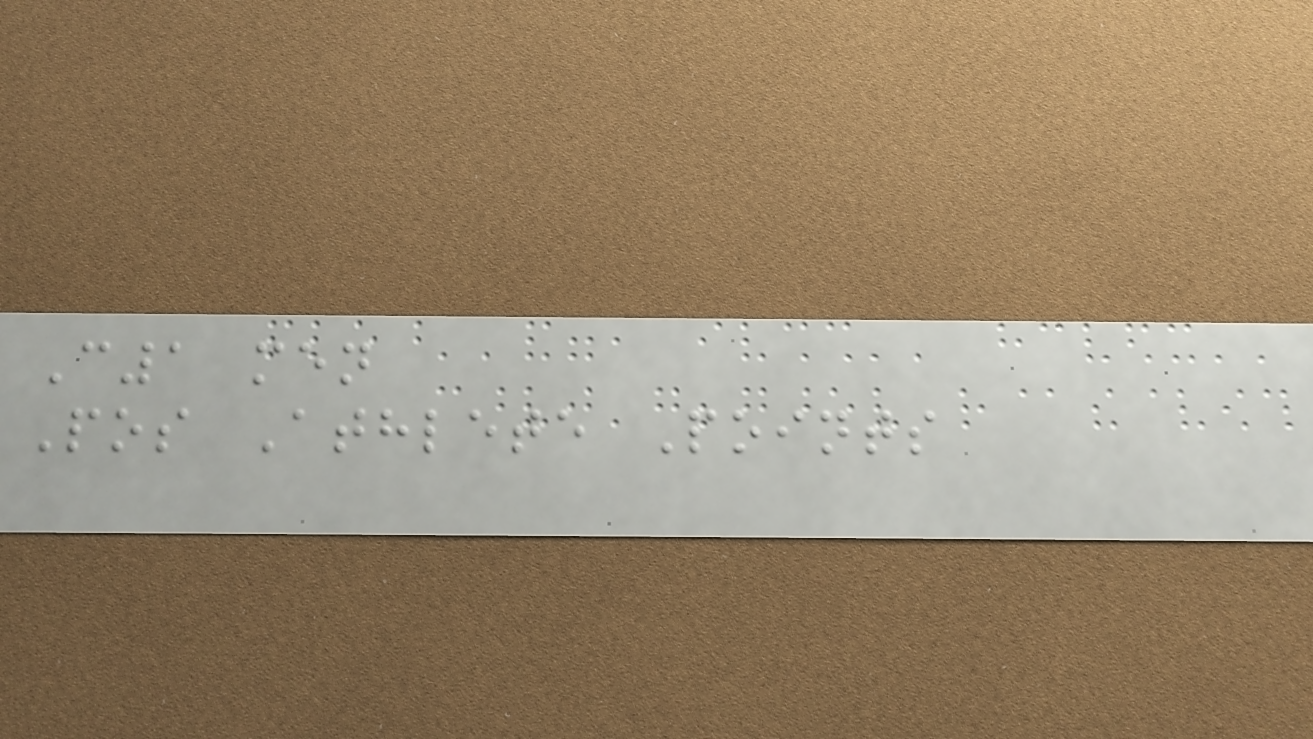C1 men
Pos Athlete Points
